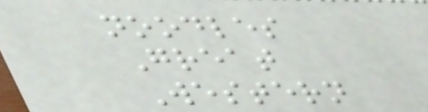noodles
Great
Western
